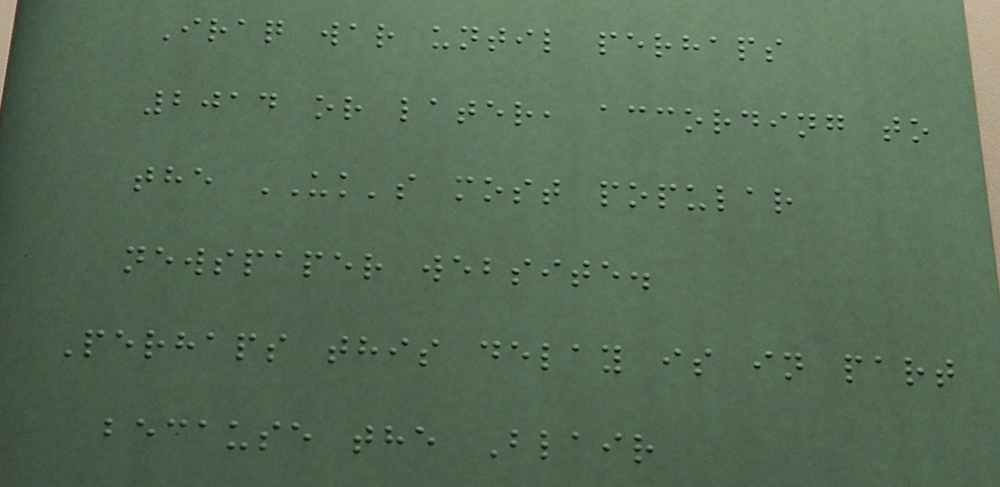Iraq war until perhaps
2014 or later, according to
the UK's most popular
newspaper website.
Perhaps this delay is in part
because the Blair
